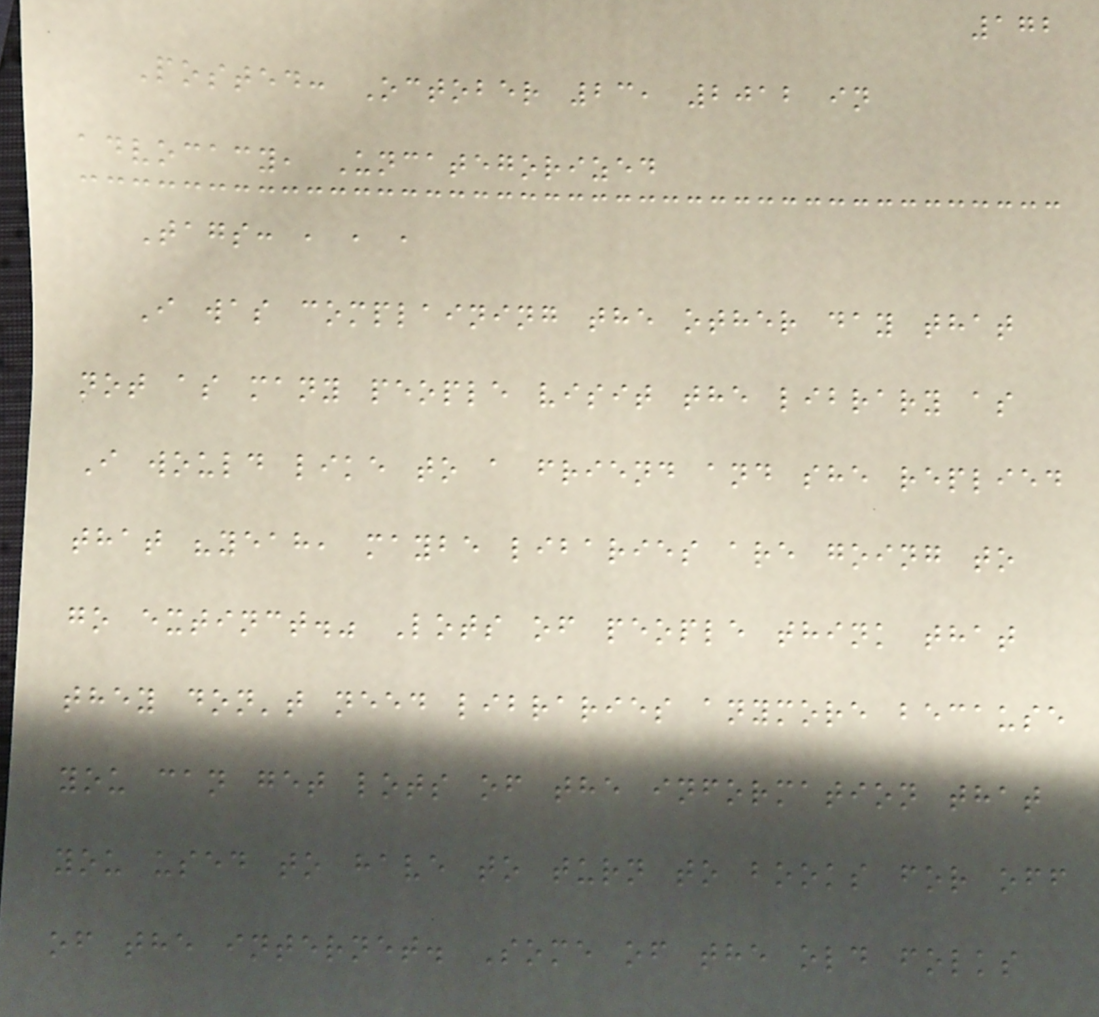172
Posted: October 23, 2012 in
advocacy, Uncategorized
Tags: , , ,
I was complaining the other day that
not as many people visit the library as
I would like to a friend and she replied
that "yeah, maybe libaries are going to
go extinct." Lots of people think that
they don't need libraries anymore because
you can get lots of the information that
you used to have to turn to books for off
of the internet. Some of the old folks
